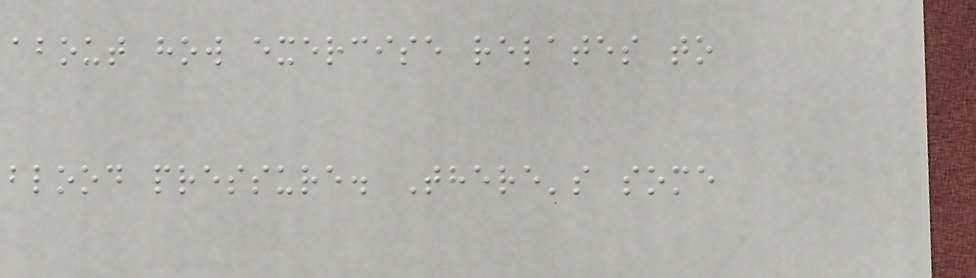about how exercise relates to
blood pressure. There's some
